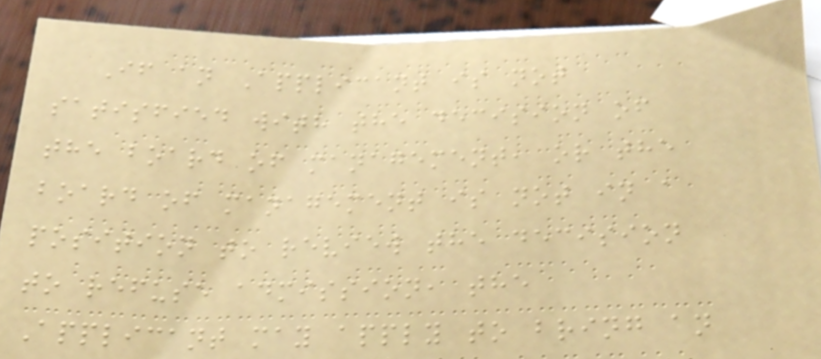If an Applicant is not
satisfied with the decision of
the board of management, or the
board of management is not in a
position to review the decision
to refuse admission, the
Applicant may apply to bring an
